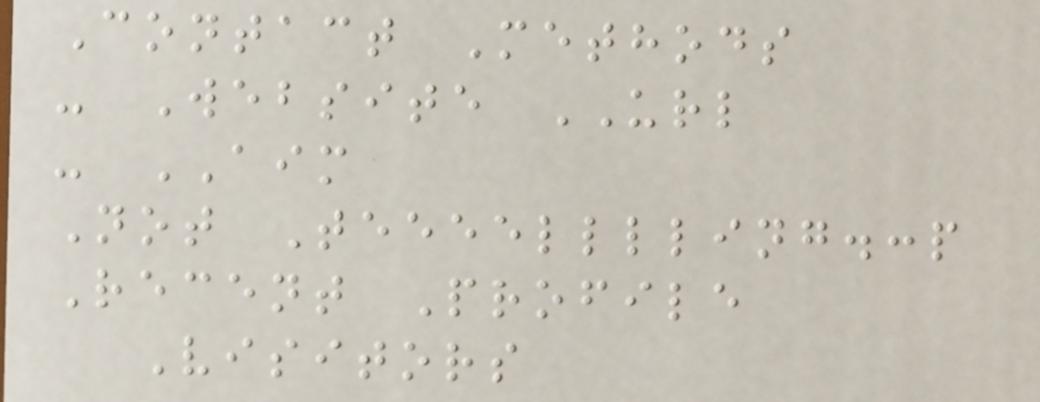Contact Methods
- Website URL
- AIM
Not Teeeelllling.:p
Recent Profile
Visitors
